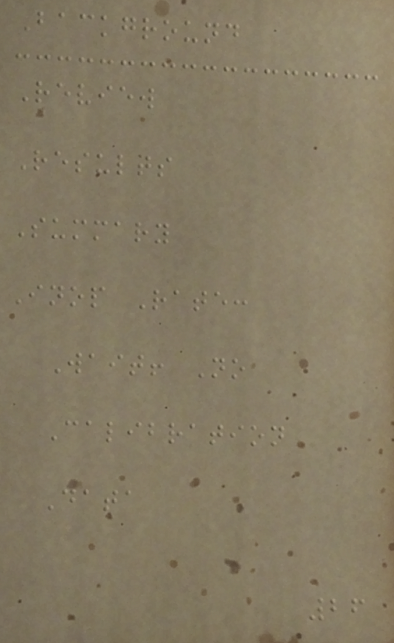Background
Review
Results
Summary
Inop Rate:
Wait! No
Calibration
Data
26
